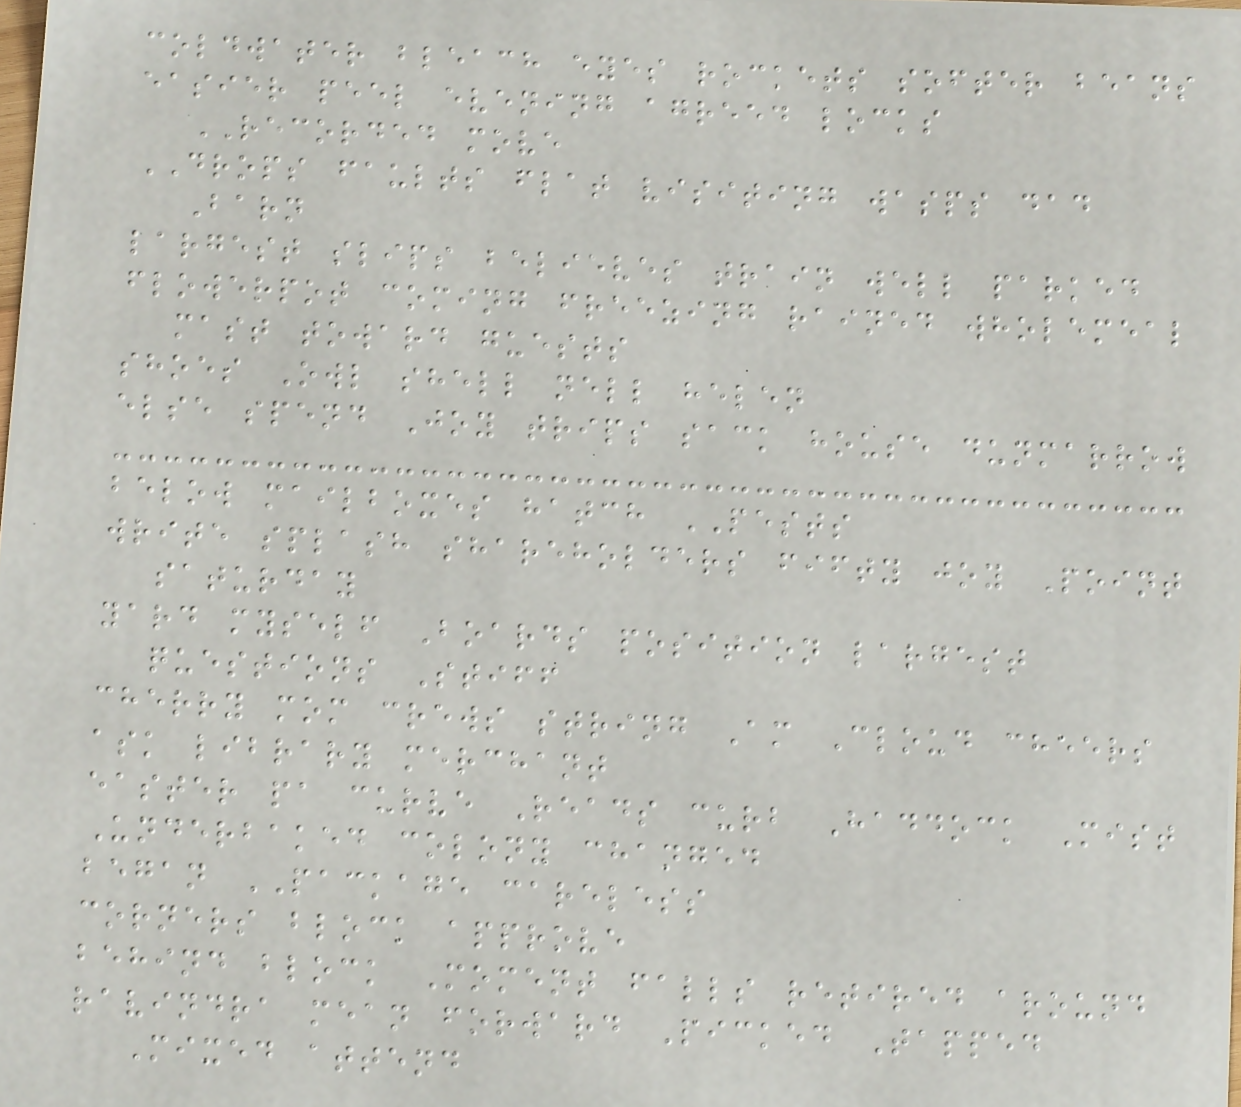coldwater bleach eyes rockets softer beans
easier peel evening agreed locks
RECORDED move
DROPS faults flat visiting wasps dad
Barn
largest slips believes train well parked
flowerpot coming freezing rained wholemeal
mast toward guests
shoes Owl shell nell helen
else spend Joy trips sack house dunmarrow
below mailboxes hatch PESTS
write splash shareholders fifty joy Point
saturday
yard myself Boards position largest
questions Stiff
cherry mom crews string Am Cloud cheers
ask library merchant
easter pa curve Reads curb Haddock Mist
Underbaked colony changed
began PACKAGE careless
corners block approve
behind block Moment falls retired around
ravindra mean forward Picked Tapped
Mixed attend
